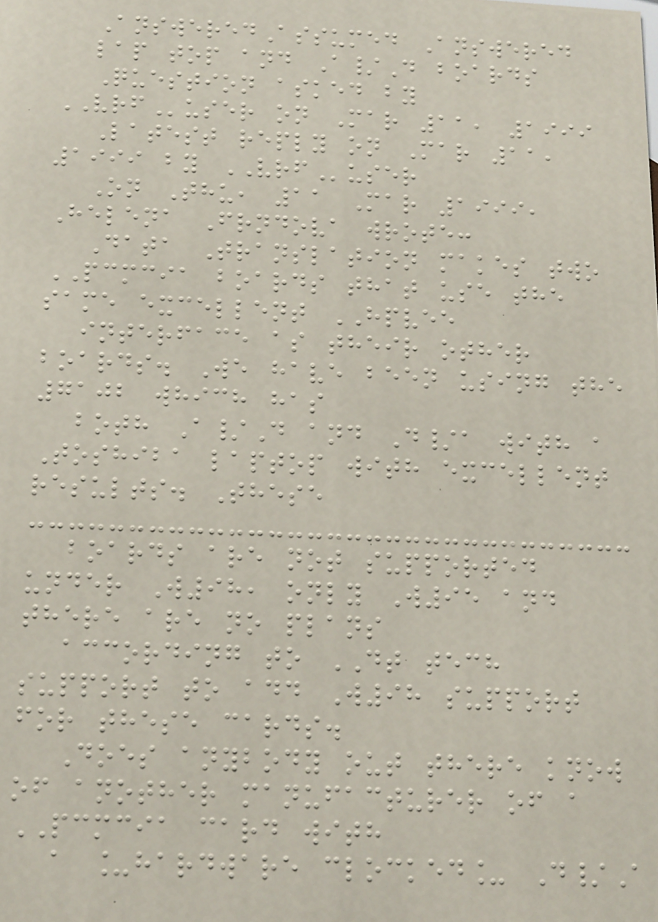AnsweredAssumed Answered
lap top and A/D boards
Question asked by
VRFuser on Mar 11, 1999
Latest reply on Mar 11,
1999 by VRFuser
On Thu, 11 Mar 1999,
Helena Frndova wrote:
Data Translation makes two
PCMCIA boards that use the
same excellent HPVEE
interface as their other
boards. We have been using the
7102 which has
both A/D and D/a with a
Toshiba laptop with excellent
results. These
boards are not supported
under W98, only W95 and
there are no plans
according to DT tech
support to add W98 support
for these cards.
Does anybody out there know
of another manufacturer of a
PCMCIA card with
a _hardware clocked_ D/A
